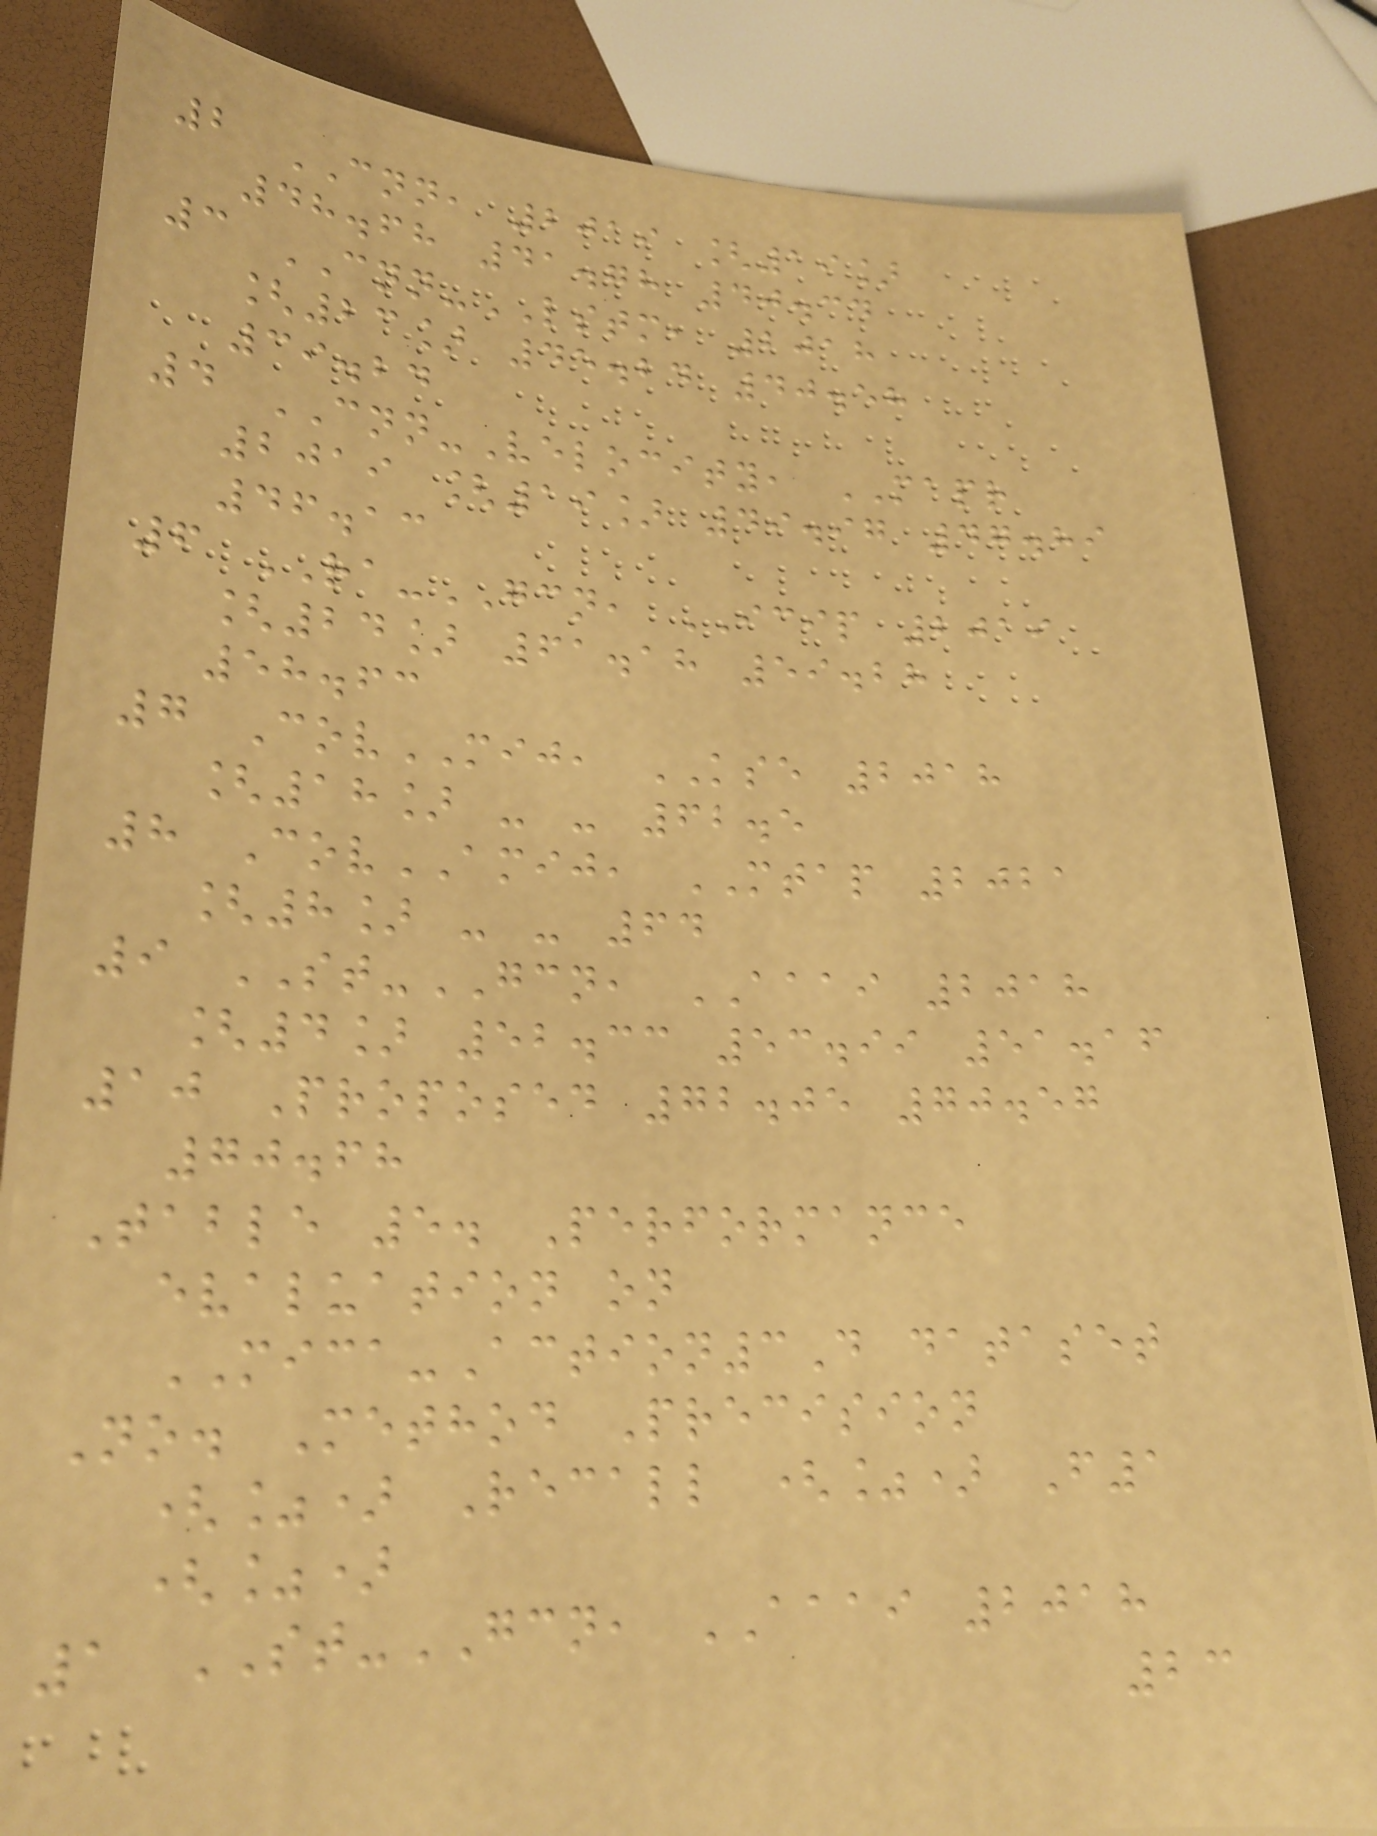2 CNN, 2019 [19]
48.68 41.78 40.34
3 CNN-LSTM, 2018
[23] 45.24 40.58
39.24
4 CNN-Velocity, MAPR
2019 [19] 49.97 47.89
46.13
6 RA-GCN, ICIP 2019
[24] 61.18 59.28
58.63
7 CovMIJ, KSE 2018
[18] - - 62.5
8 CovAMIJ, MTAP 2021
[8] - - 64
9 ST-GCN, AAAI 2018
[4] 52.33 53.99 51.16
10 Proposed 72.05 70.57
70.68
Table 5. Performance
evaluation on
MICA-Action3D dataset
No. Method Precision
(%) Recall (%) F1
(%)
1 ST-GCN, AAAI 2018
23
